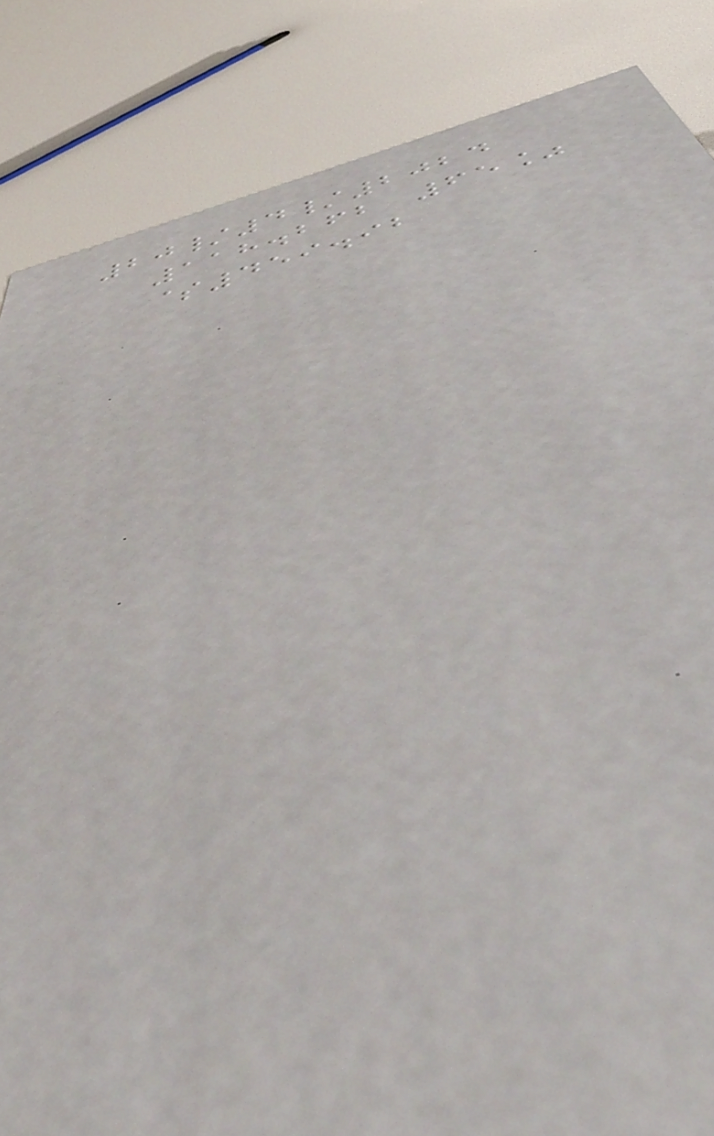20/4/2024
118.262 65%
$459.92
